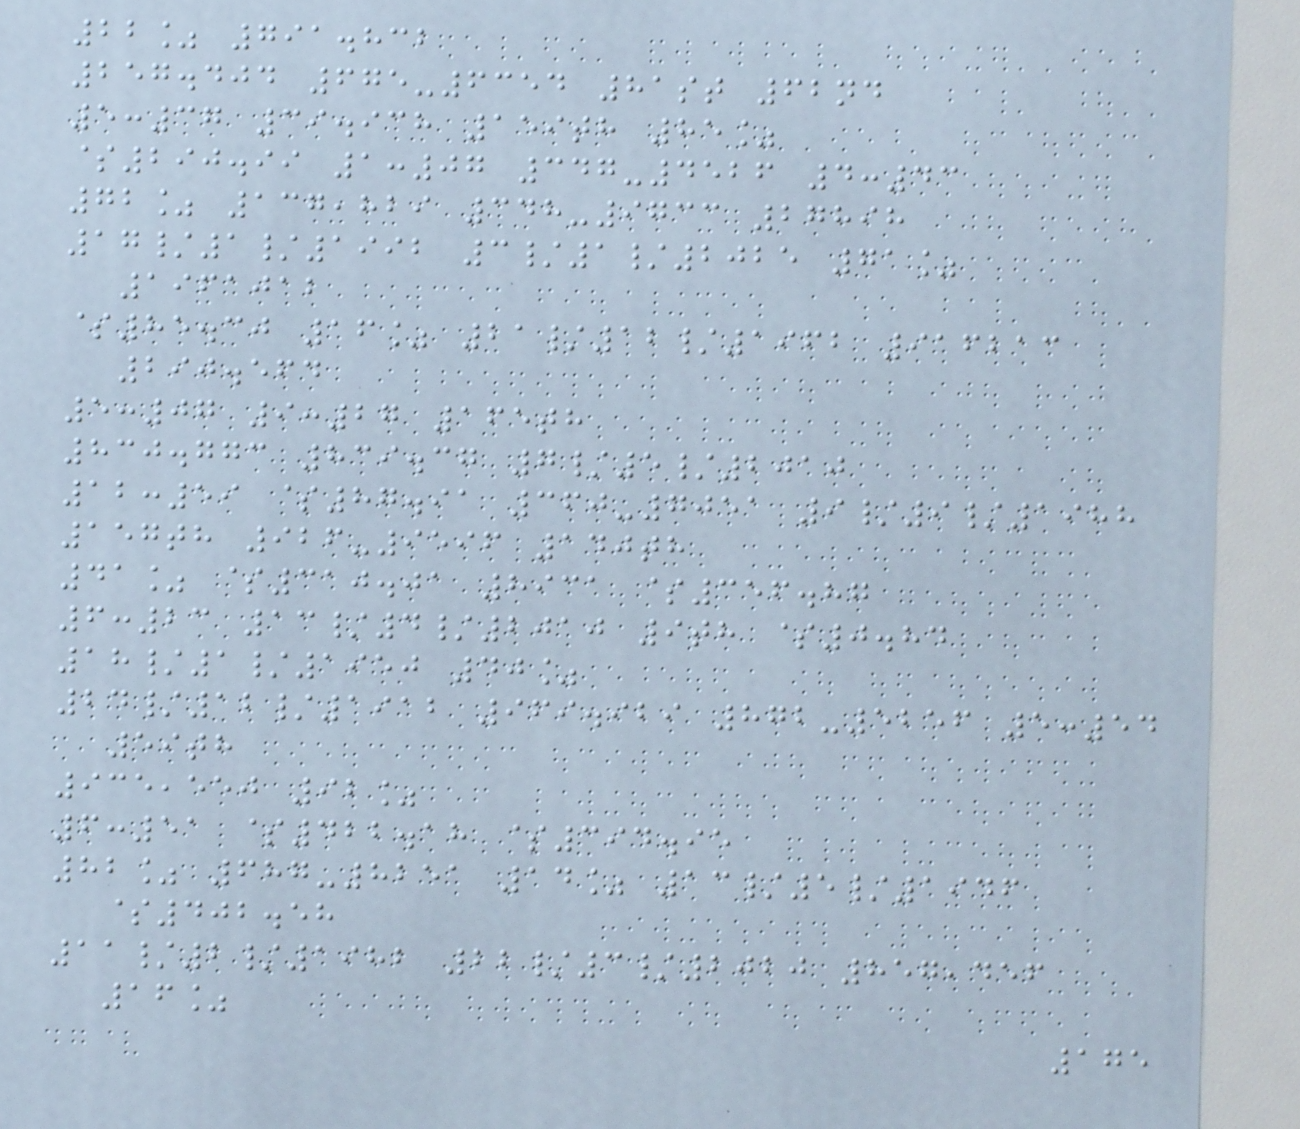22% 791.832
257.404 675-6354 81st 62nd
5:37 39.938 159th 85%
$290.99 1:07 347-4526 4:43
72% 137,829 348-9733 27898
17/1/1992 3/1/2025 71%
1961012
$85.30 16% 21/12/1962 916213
290.564
5:07 9:27 165th
830.773 839.37 7/5/2010
12:59 $87.91 360-7051 9/9/1988
157th 926-9596 140th
41% $310.01 8931 $356.87
6:23 13/4/2010 9th $0.84
18/1/1950 40%
24/12/1912 969.929 872-5256 5:54
59th
935,550 92%
6:51 $422.18 $394.95
82% 687-8251 14% 13/5/1946
$402.58
11/2/1982 22/3/2020 857,456
16%
175
